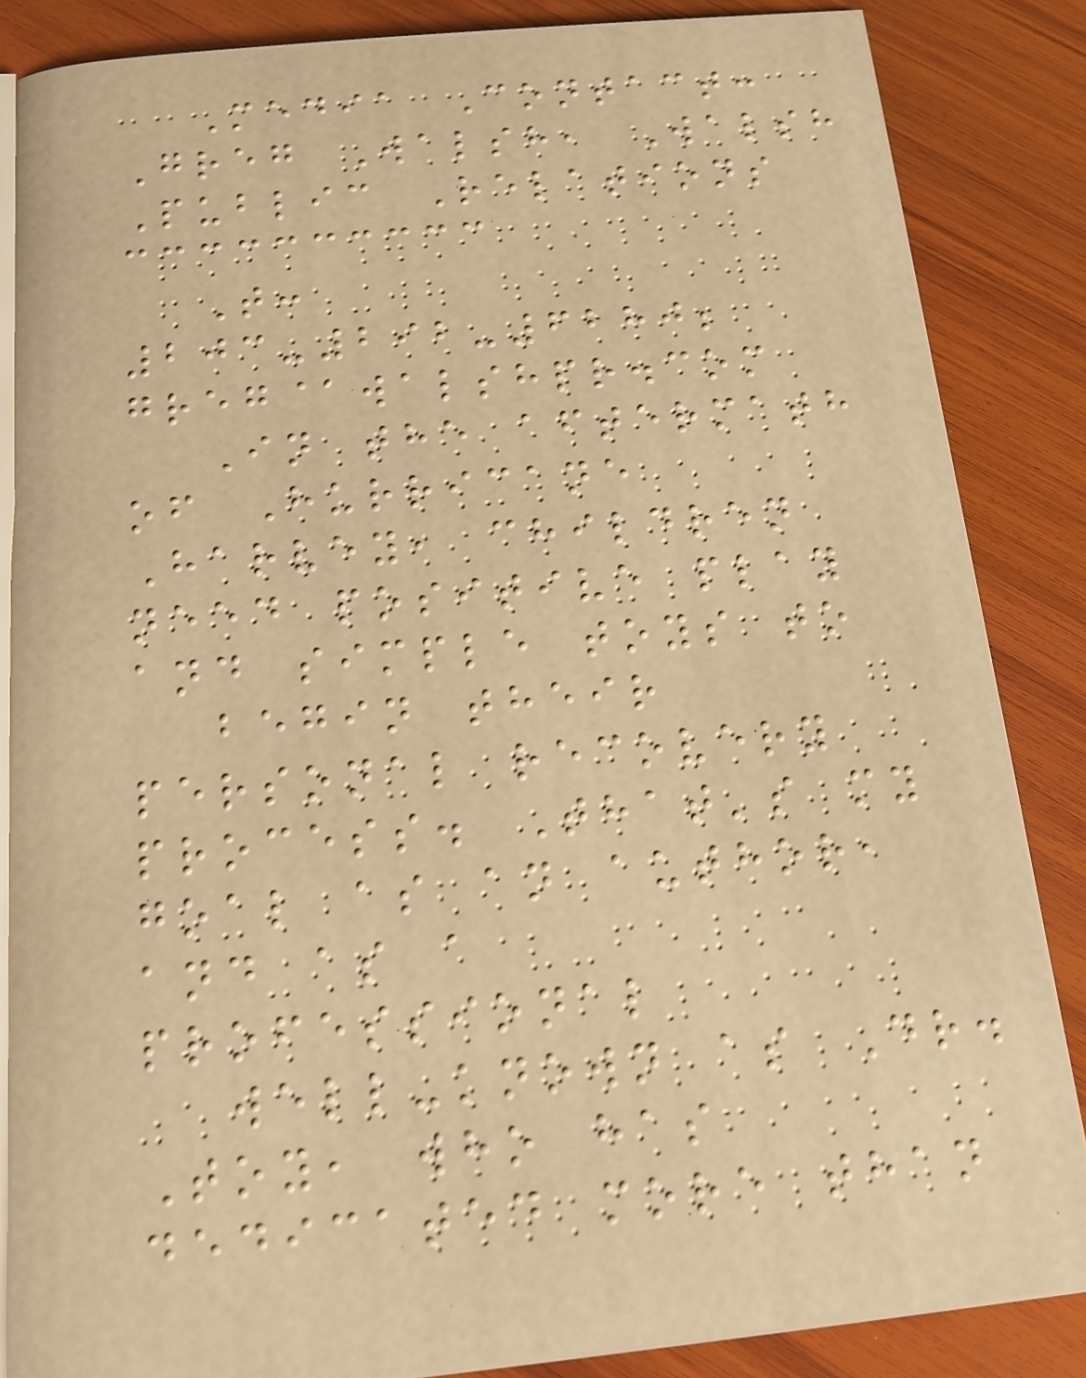Media Contact:
Greg Walsh, Walsh
Public Relations
T:
203-292-6280;
greg@walshpr.com
In the aftermath
of Hurricane
Harvey, children
need positive play
and simple toys to
begin their
personal recovery
process. That's my
goal as an author,
and as a
professional
well-known as Dr.
Toy, who has
dedicated more than
